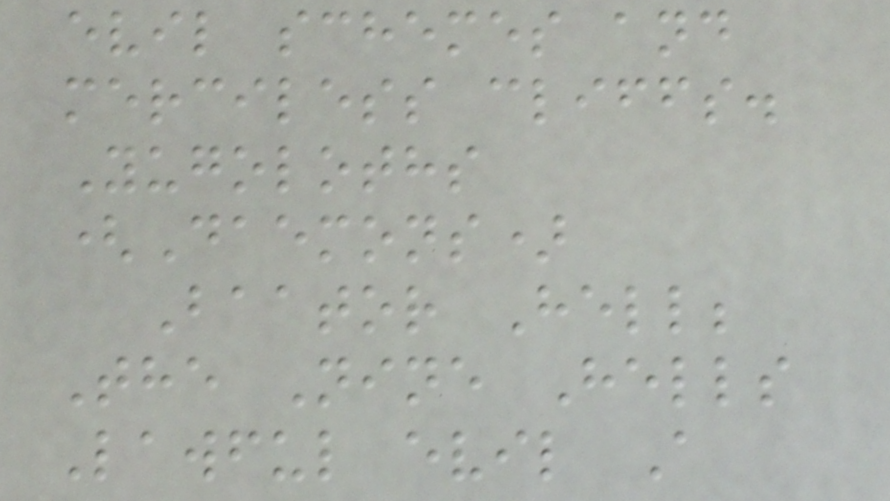evil schemes and
merciless cliffs.
Yugoloths
(Daemons)
Baator Hell;
The Nine Hells
Lawful evil A
